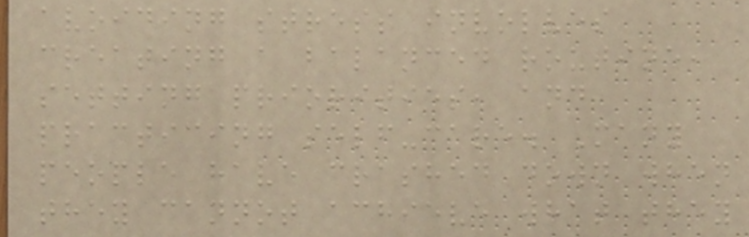avoiding stress involves
creating a balanced routine,
setting priorities, and
practicing self-care. Many
people have crashed down when
they cannot achieve what they
